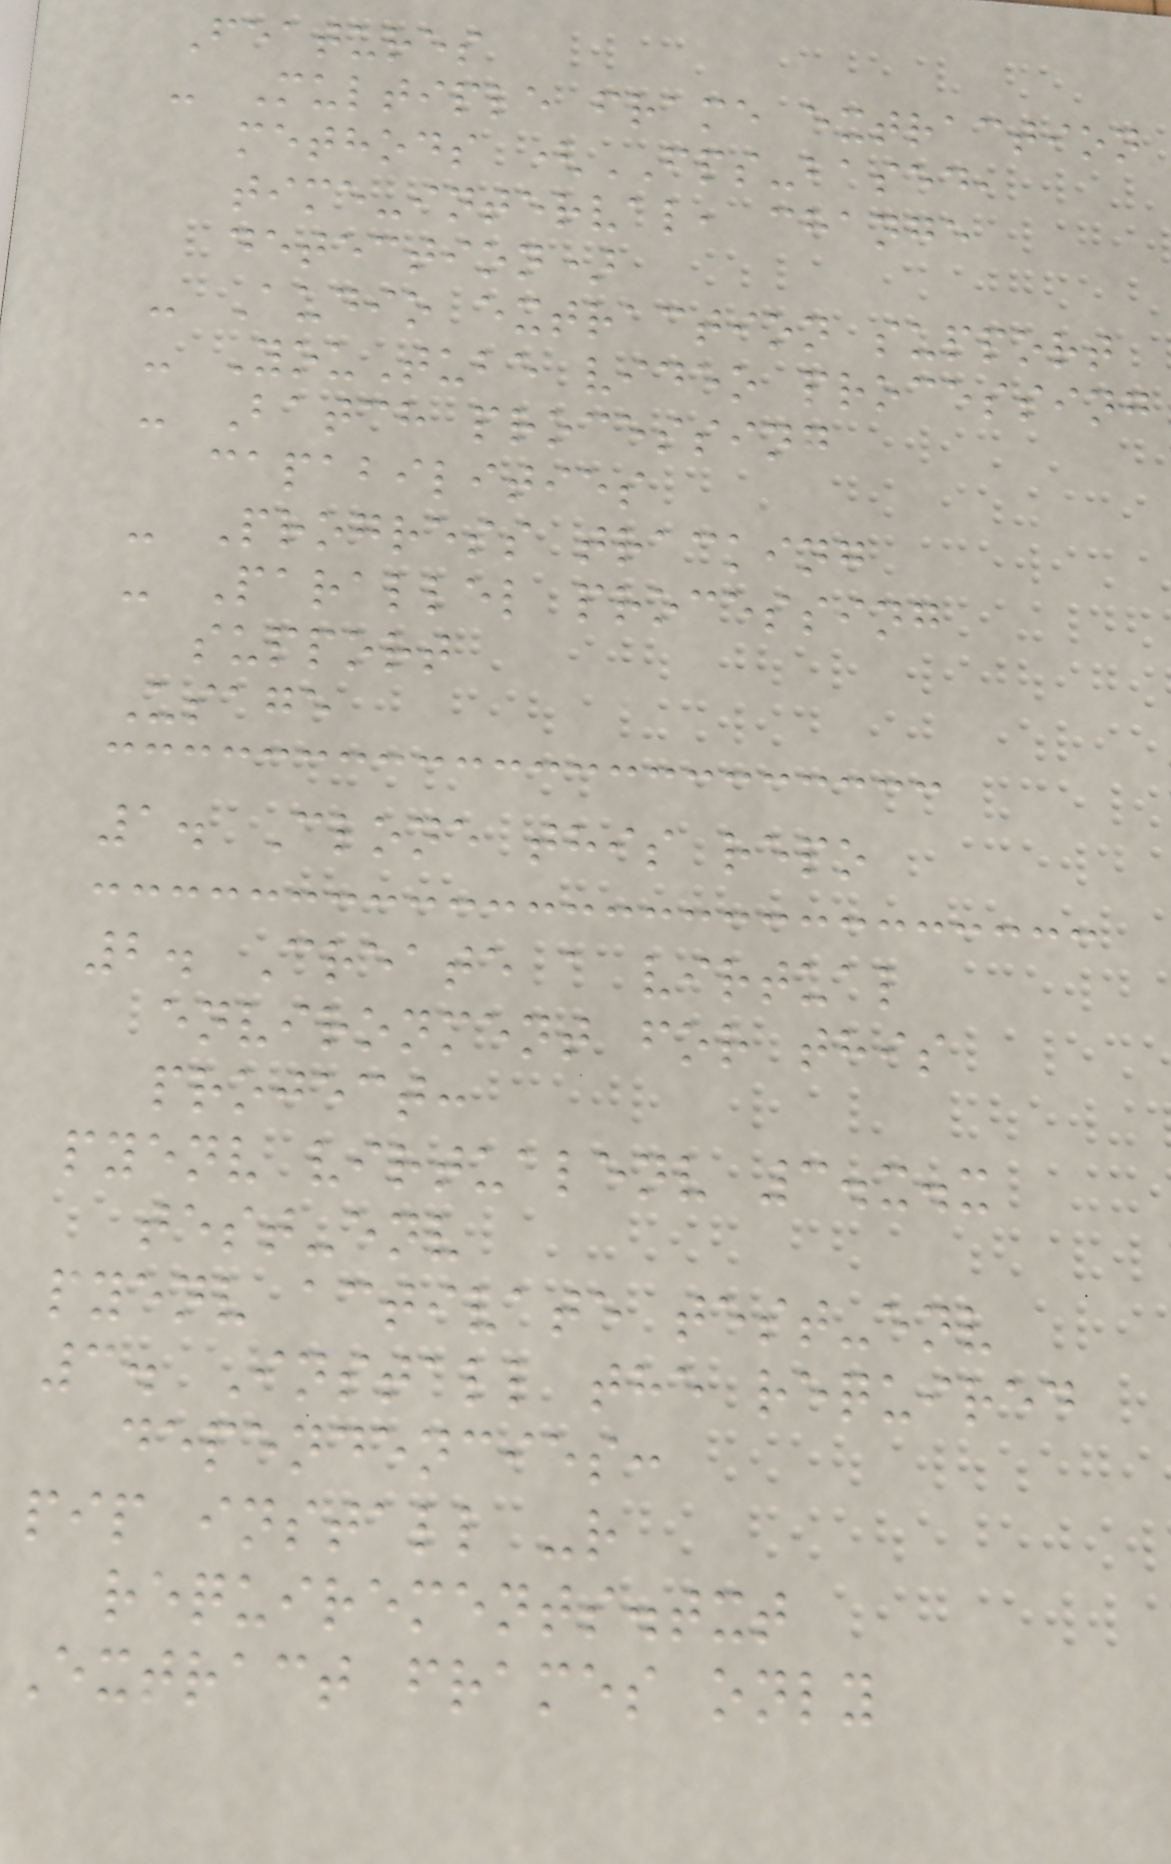Features
- Multiple frame extraction
methods (FPS-based,
time-interval, change
detection)
- Audio extraction support
- YouTube video processing
- Batch processing
capabilities
- Progress tracking
- Parallel processing
support
Usage
1. Clone this repo
2. Create a virtual
environment for this
project:
pyenv virtualenv 3.x.x
test-env
pyenv activate test-env
3. Install the required
dependencies:
pip install -r
requirements.txt
Extract frames only
